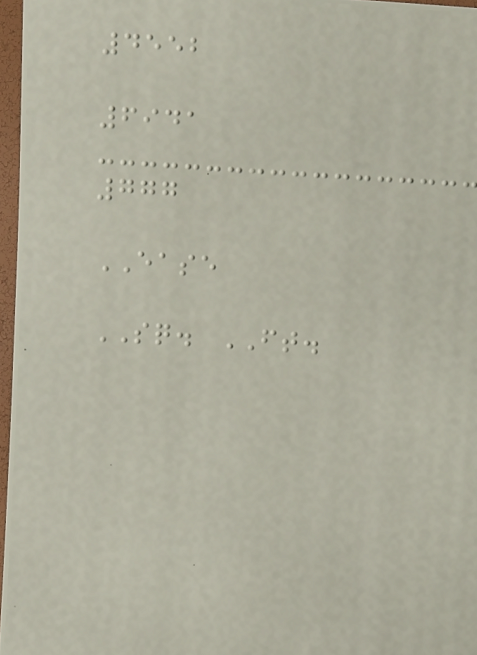4552
6941
777
EASE
SQ. FT.
